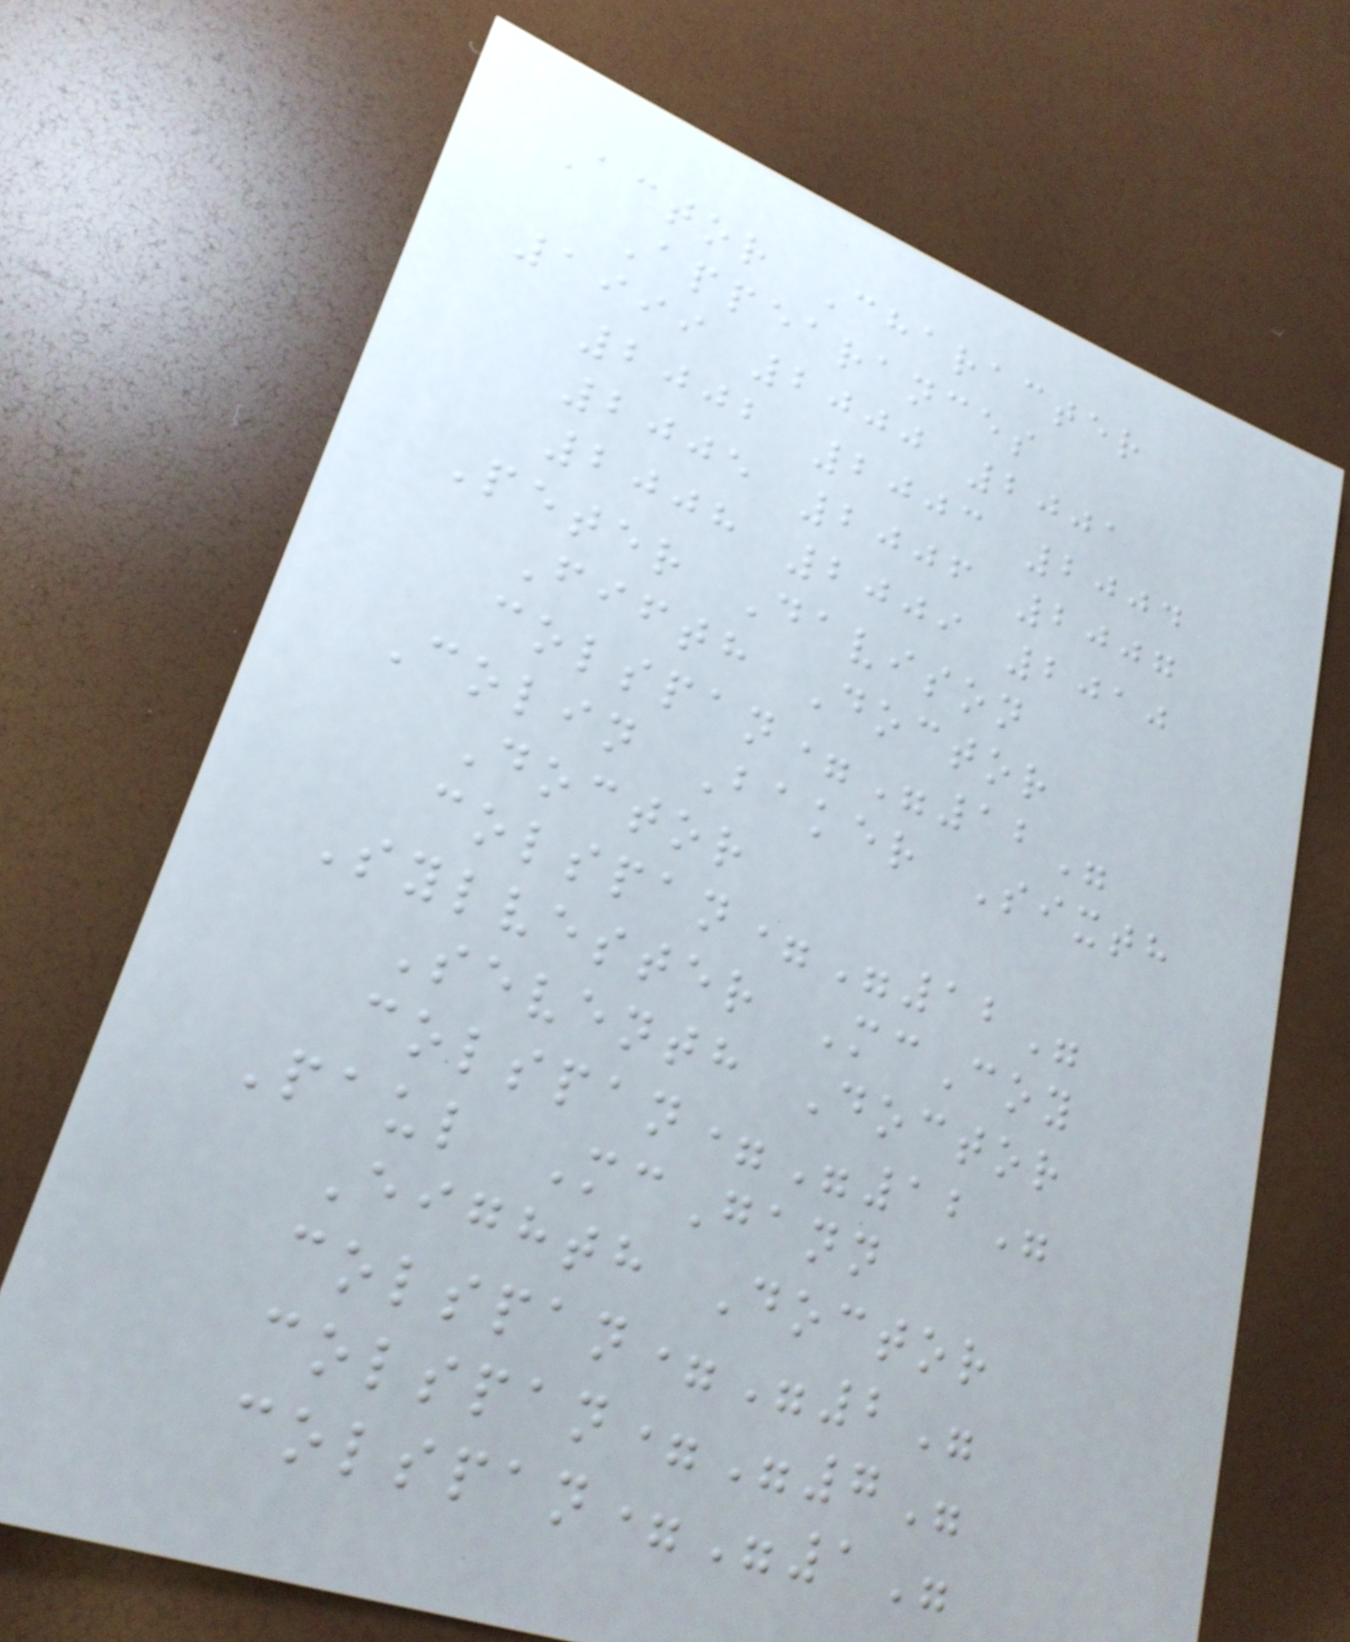Actor Character
Appearances
1999 2000 2001
2002 2003 2004
2005 2006 2007
2008 2009 2010
Peter Davison
Fifth Doctor
colspan="12"
Colin Baker Sixth
Doctor
colspan="12"
Sylvester McCoy
Seventh Doctor
colspan="12"
Paul McGann
Eighth Doctor
colspan="2"
colspan="7"
colspan="1"
